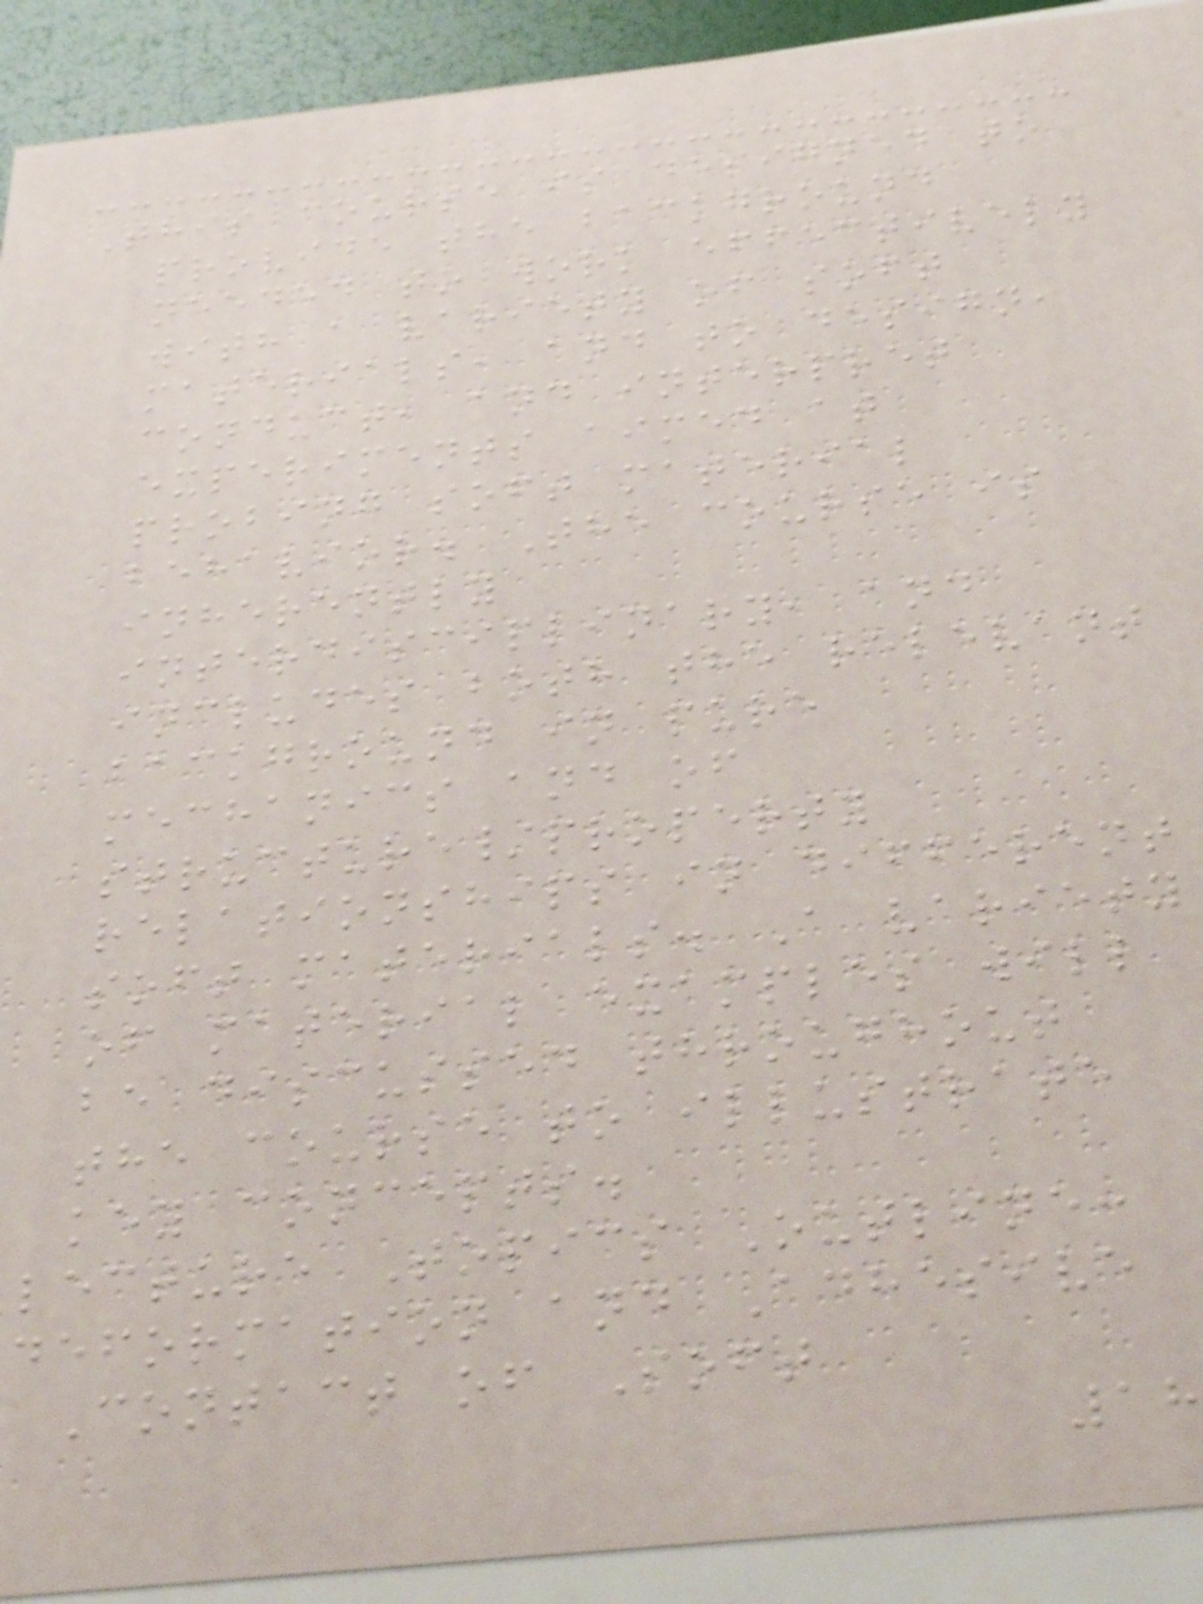This course is designed to
provide the background
needed to work effectively
with a variety of soft
materials, and to design,
conduct, and interpret
experiments aimed at
probing soft material
behavior. The course is
inherently
interdisciplinary, and
includes both the relevant
background in pure
mechanics and of
structure/property
relationships in different
soft materials. A variety
of material examples will
be discussed throughout
the course to illustrate
key concepts.
lecture Topics Outline:
deformation and Adhesive
Contact of Soft
